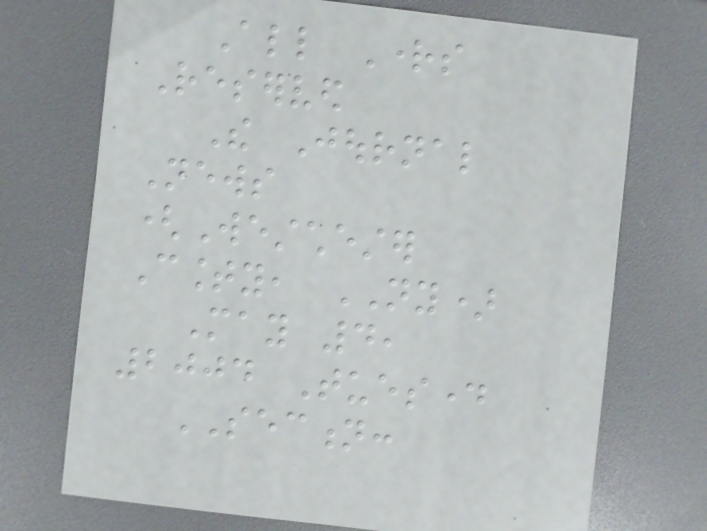All Rights
Reserved
The Journal
News
(Westchester
County, NY)
May 4,
2004 Tuesday
SECTION:
